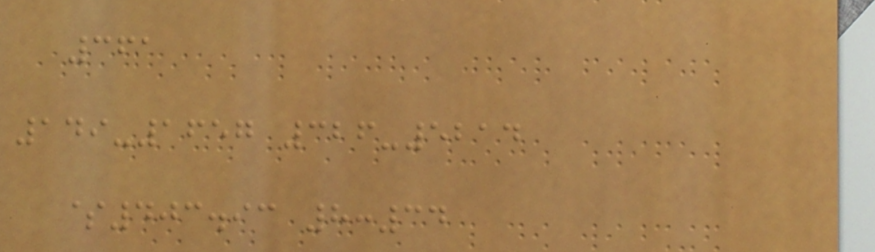361
149-1657 326-5214
$403.93 8:34
